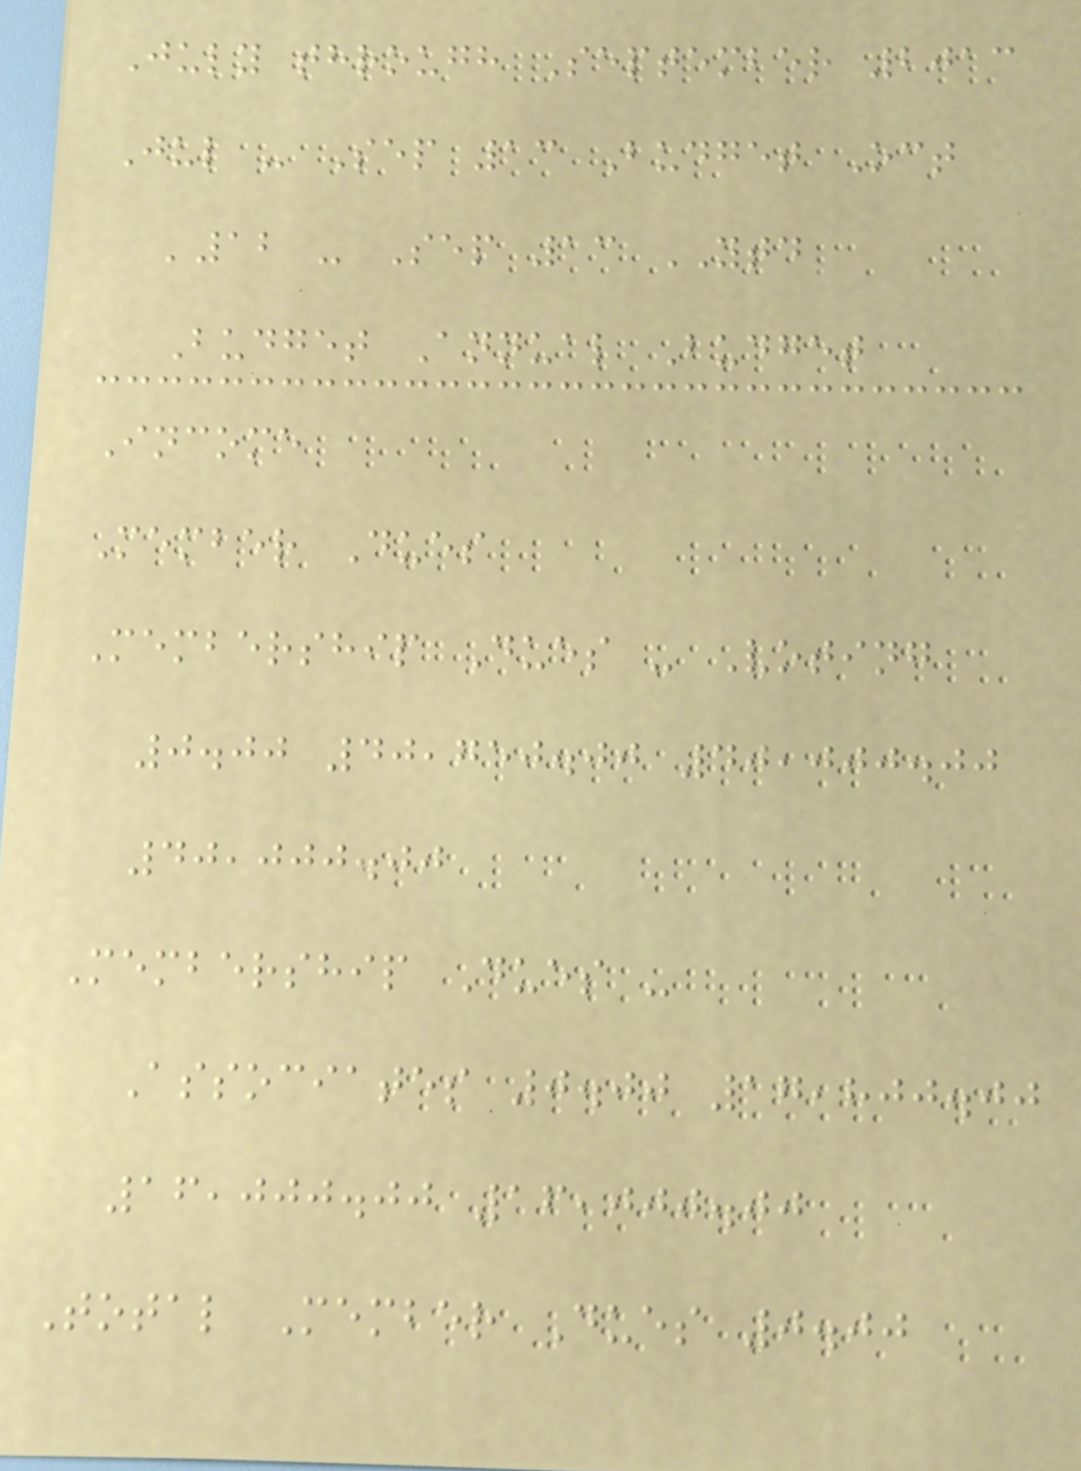July through September 2013
Jul - Sep 13 Budget Oct
'12 - Sep 13 YTD
Budget Annual Budget
Income
Member Dues
Membership Dues - Voting
0.00 40,750.00 40,000.00
40,000.00
Membership Dues -
Associates 0.00 17,800.00
16,000.00 16,000.00
Total Member Dues 0.00
